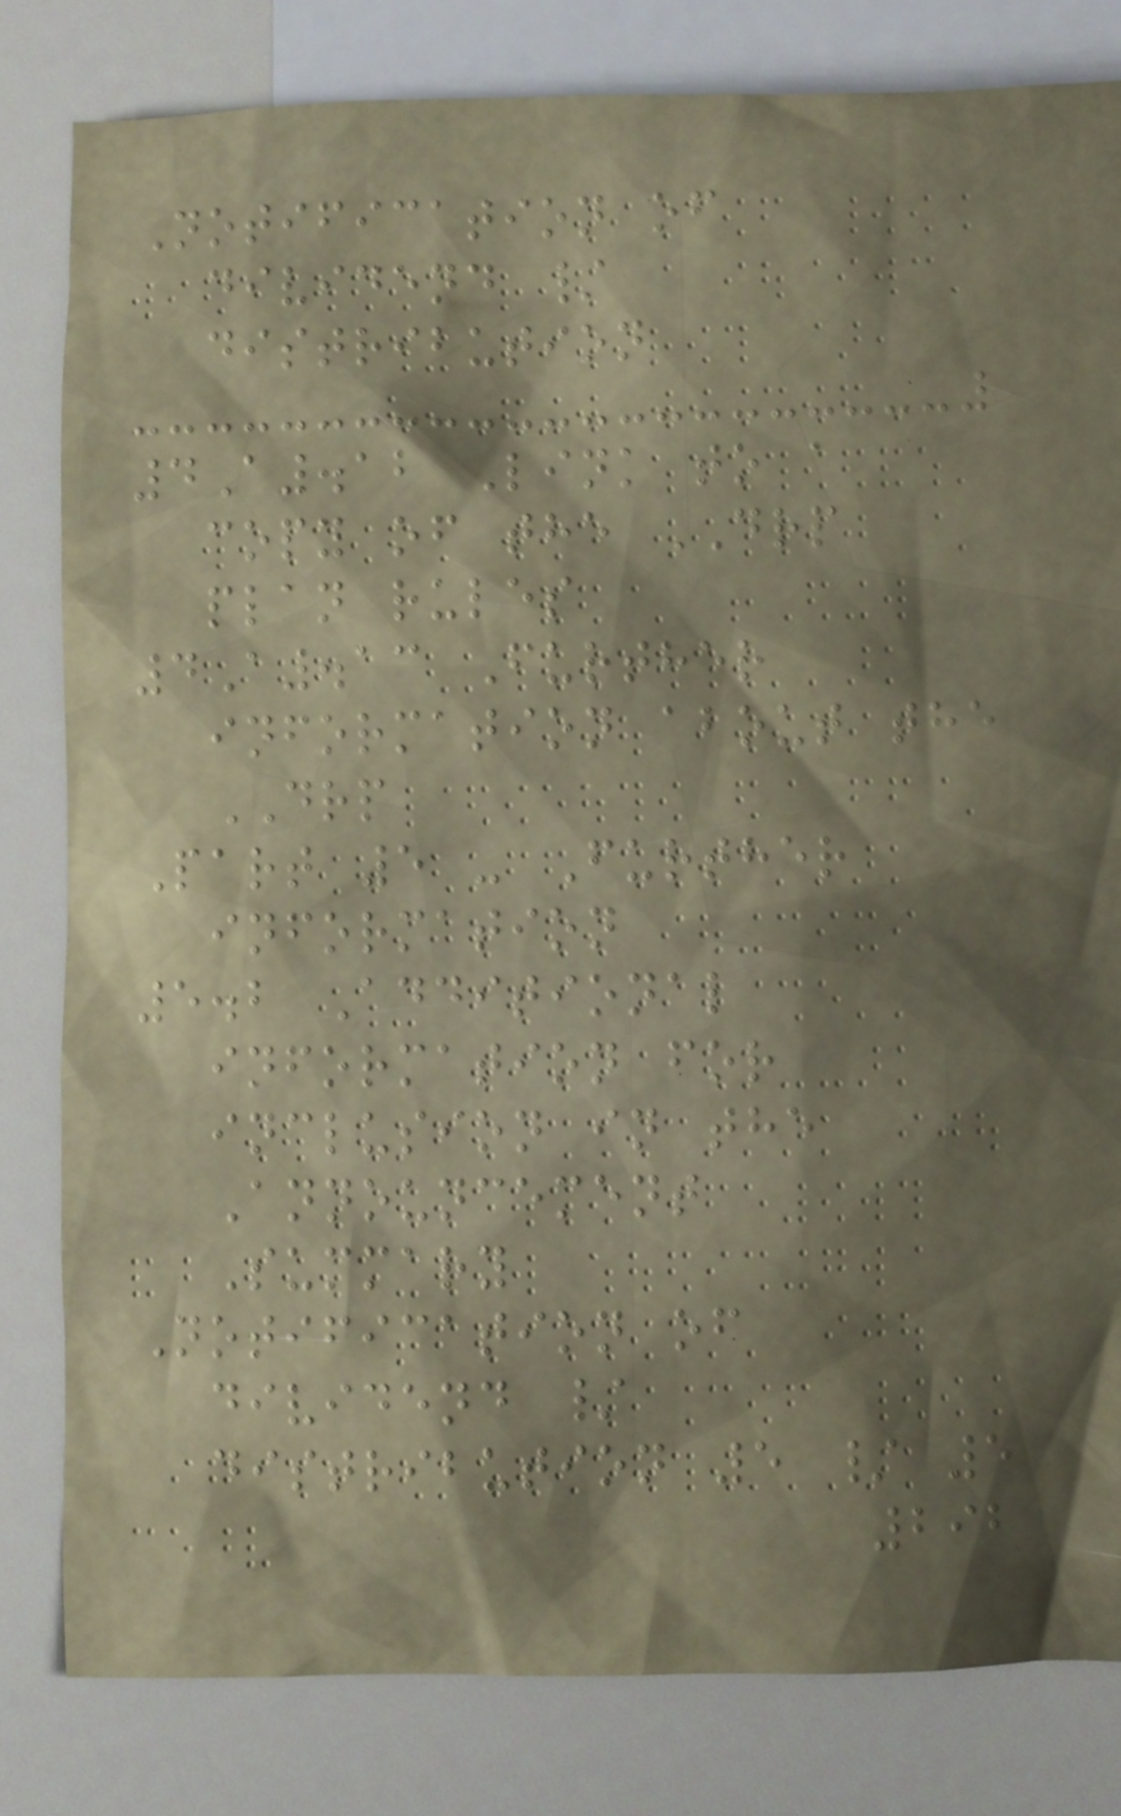Notification of
dividend /
distribution
4A.12 Link to a
copy of the DRP
plan rules
4A.13 Further
information about the
DRP
Part 5 - Further
information
5.2 Additional
information for
inclusion in the
Announcement
Summary
Notification of
dividend /
distribution 5 / 5
292
